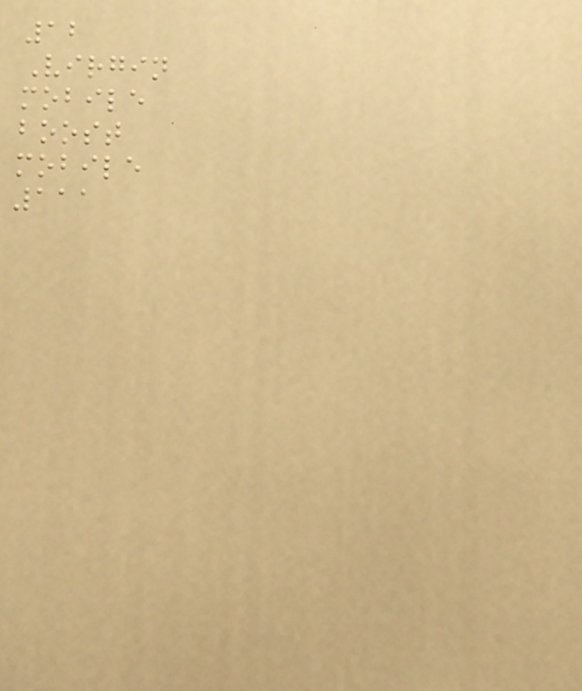12
Virgin
mobile
boost
mobile
111
